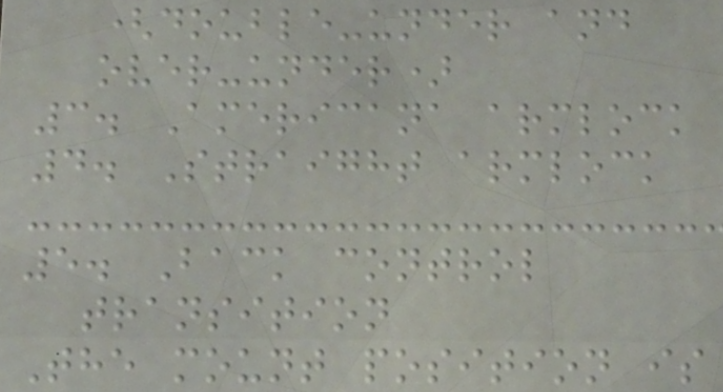(double-under and
over-under)
3. Americana armlock
4. Straight armlock
5. Back control
transition
The mount position is
